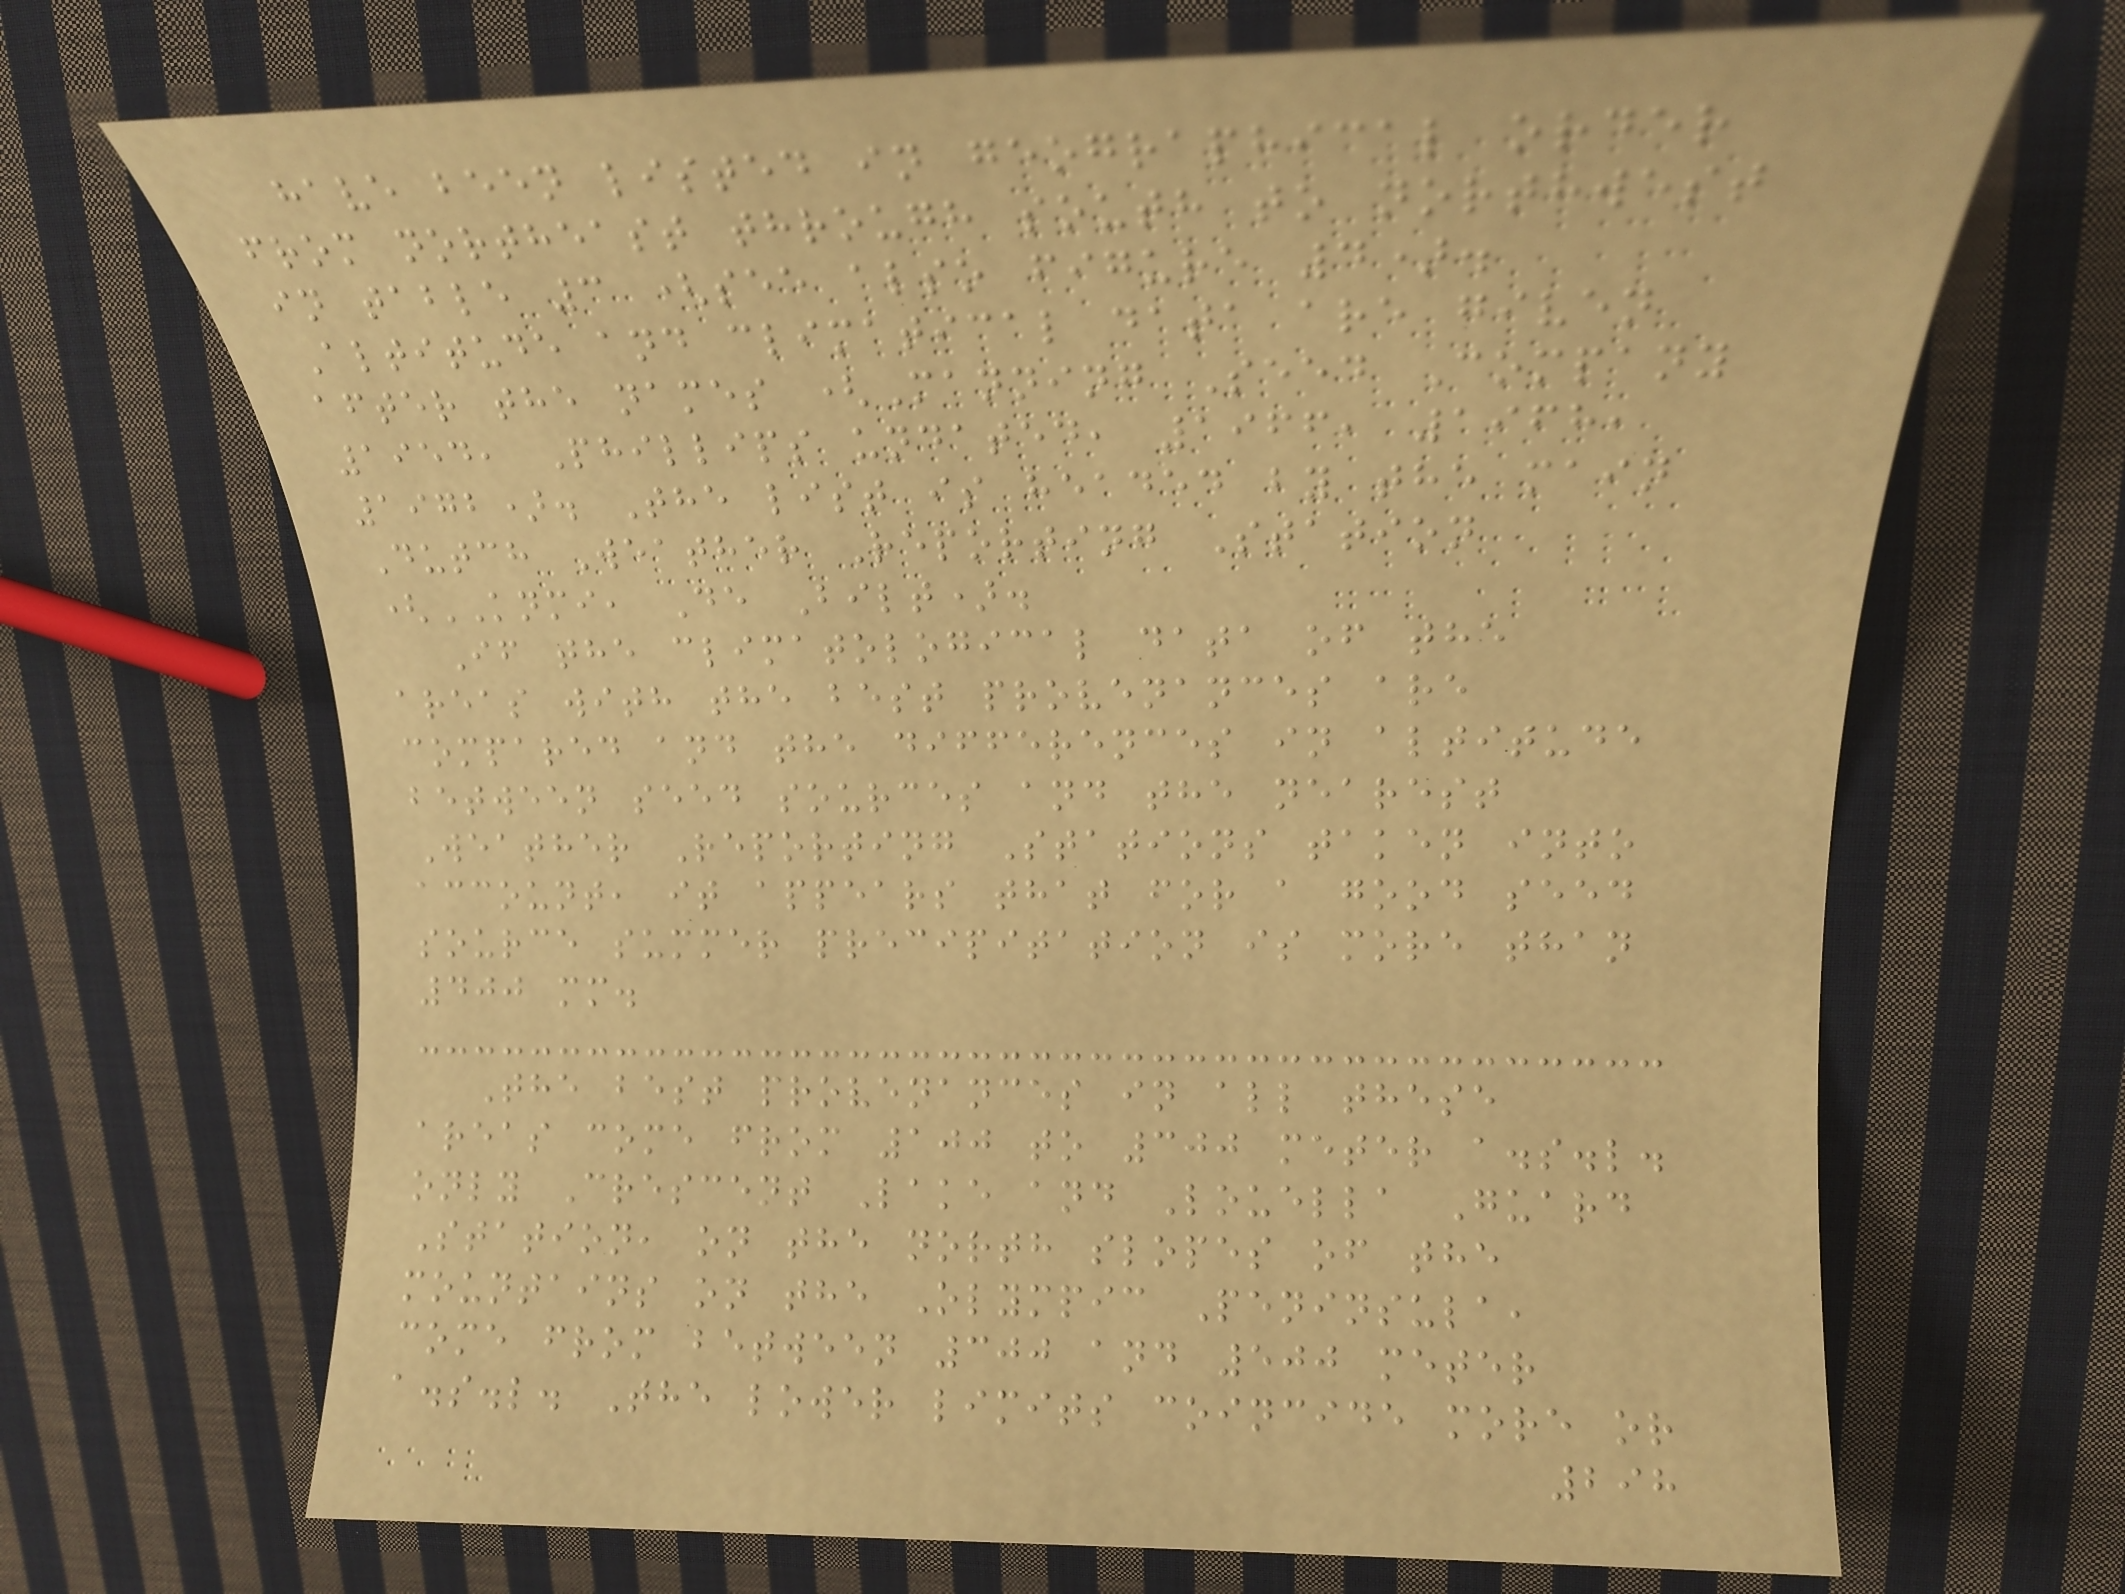have been listed in geographical order
from northeast through south to northwest
in table 3 (see also figure 4).
Altitude and climatical data are given
after the names (Manning Seed Company
1954, Phillips undated, 1966, 1968,
1972). The list is headed by the main
Dutch Weather Reporting Station
(KNMI, De Bilt).
If the climatological data of the
areas with the best provenances are
compared and the differences in altitude
between seed sources and the nearest
Weather Reporting Stations taken into
account, it appears that for a good seed
source summer precipitation is more than
400 mm.
The best provenances in all these
areas come from 100 to 300 meter a.s.l.
only Crescent Lake and Louella Guard
Station, on the north slopes of the
mountains on the Olympic Peninsula,
come from between 300 and 500 meter
a.s.l. The lower limits coincide more or
298
